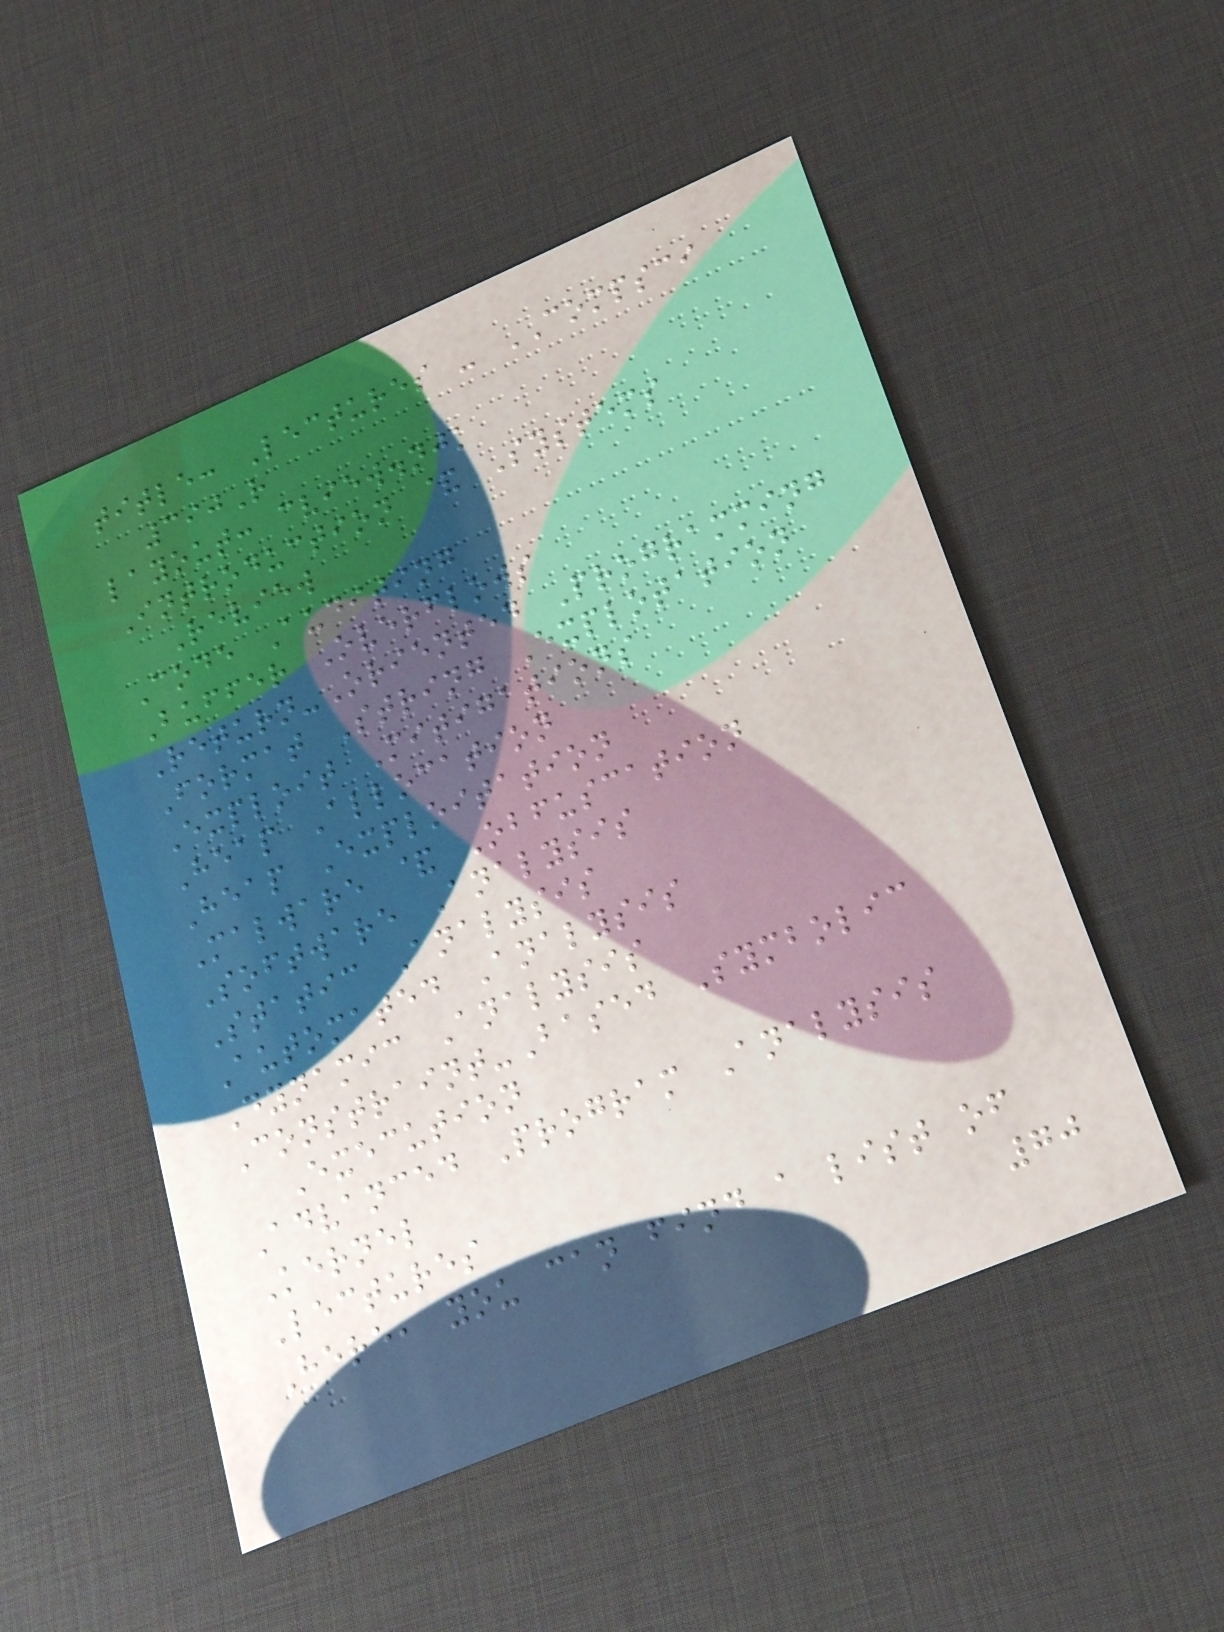title: Lectures - COMPSCI
390R
layout: cview.njk
Introduction & Systems
Review
Code Auditing
Buffer Overflows
Return-Oriented Programming
Format String Explotation
Exploit Mitigations
Heap Allocation
Heap Exploitation
Malware & Obfuscation
Software Analysis
Static Analysis
Automated Analysis
Dynamic Analysis
Constraint-Based Symbolic
Execution
Advanced Program Analysis
Kernel
Lectures
Here, you can find a list of
70
